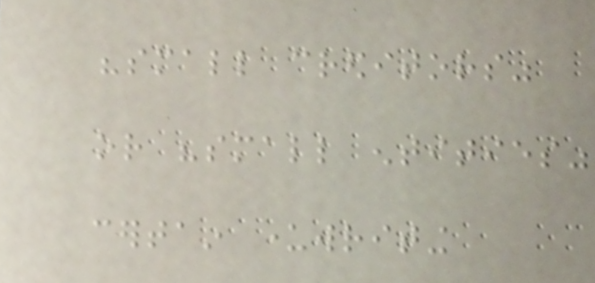"small creditors"
or "small entities"
certain underwriting
